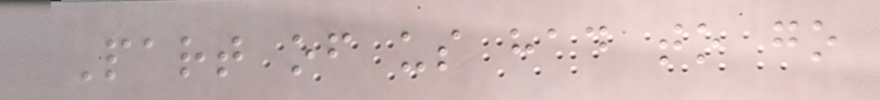Part of us had to go
